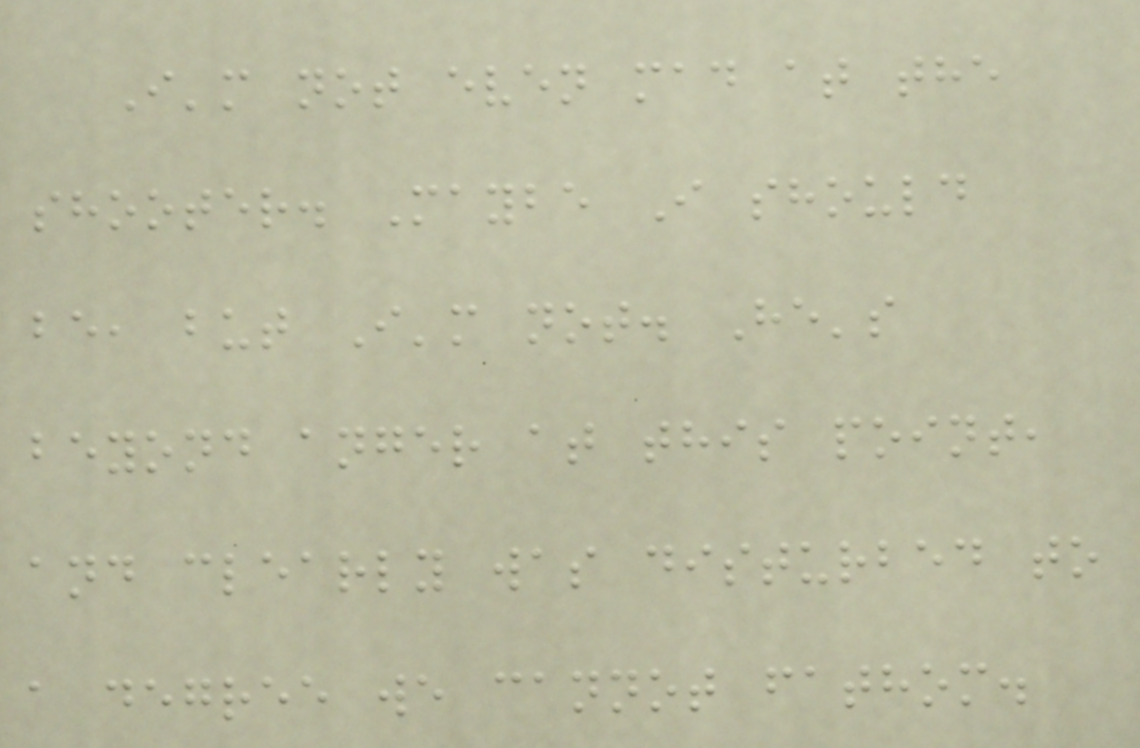I'm not even mad at the
shooter. Maybe I should
be, but I'm not. He's
beyond anger at this point,
and clearly was disturbed to
a degree we cannot fathom.
